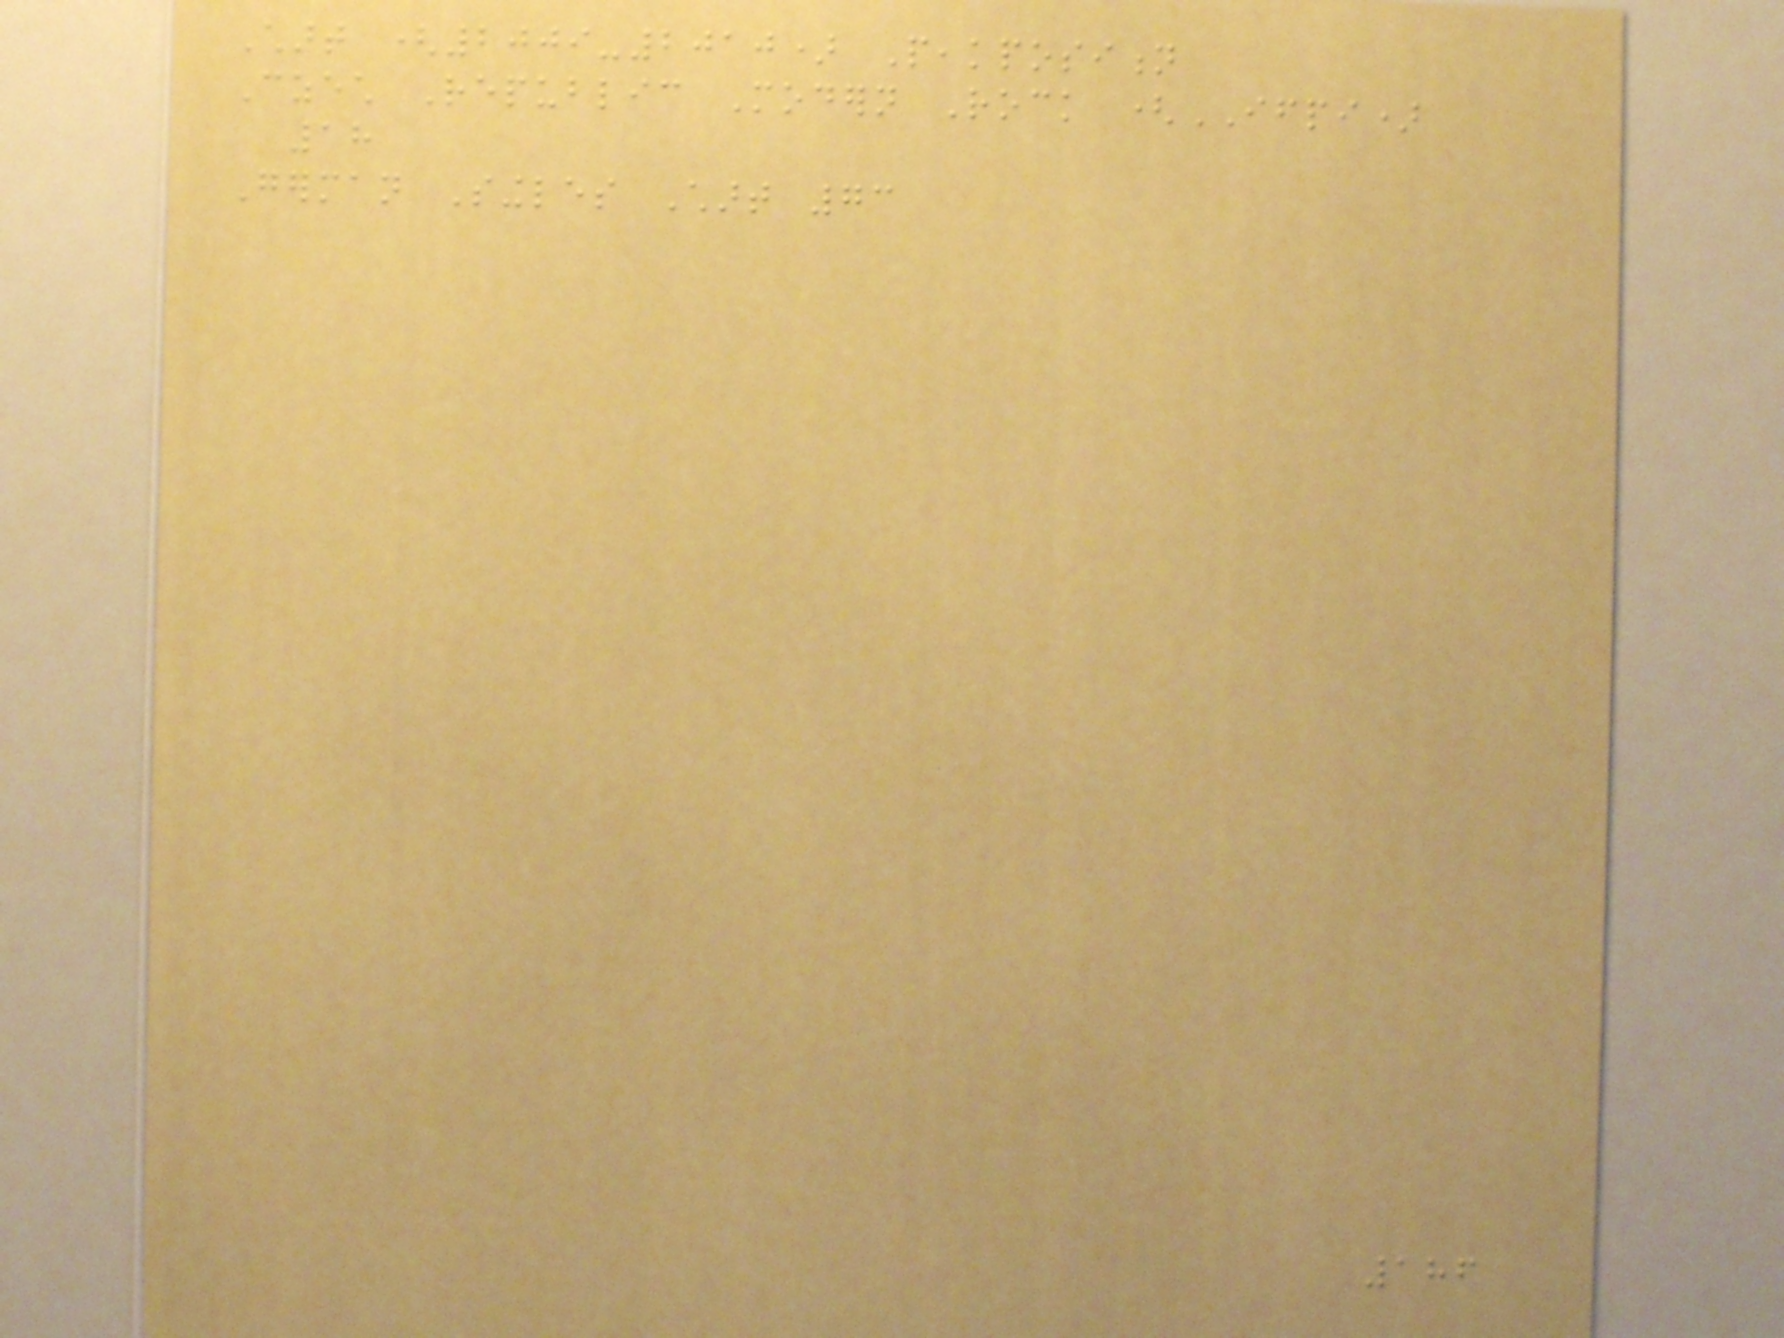Chart (2009-2010) Peakposition
Czech Republic Modern Rock (IFPI)
18
German Singles Chart 73
186
